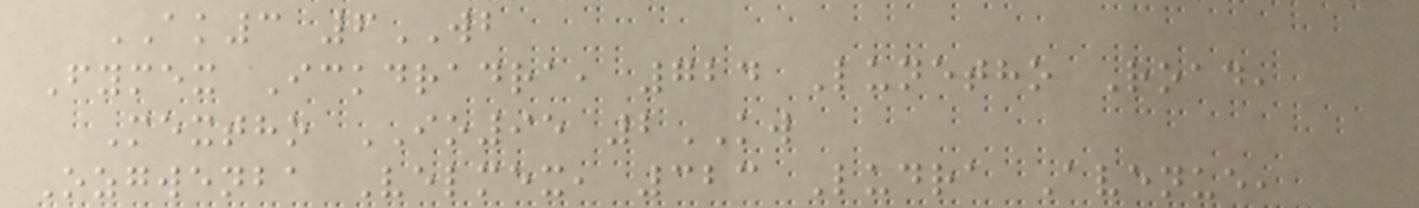AK3 6WB
Fymex Ickdradra, 724 Lunetho Road,
Mextho IO95 2KW
Ozgwenba Velmex, 323 Ludra Avenue,
